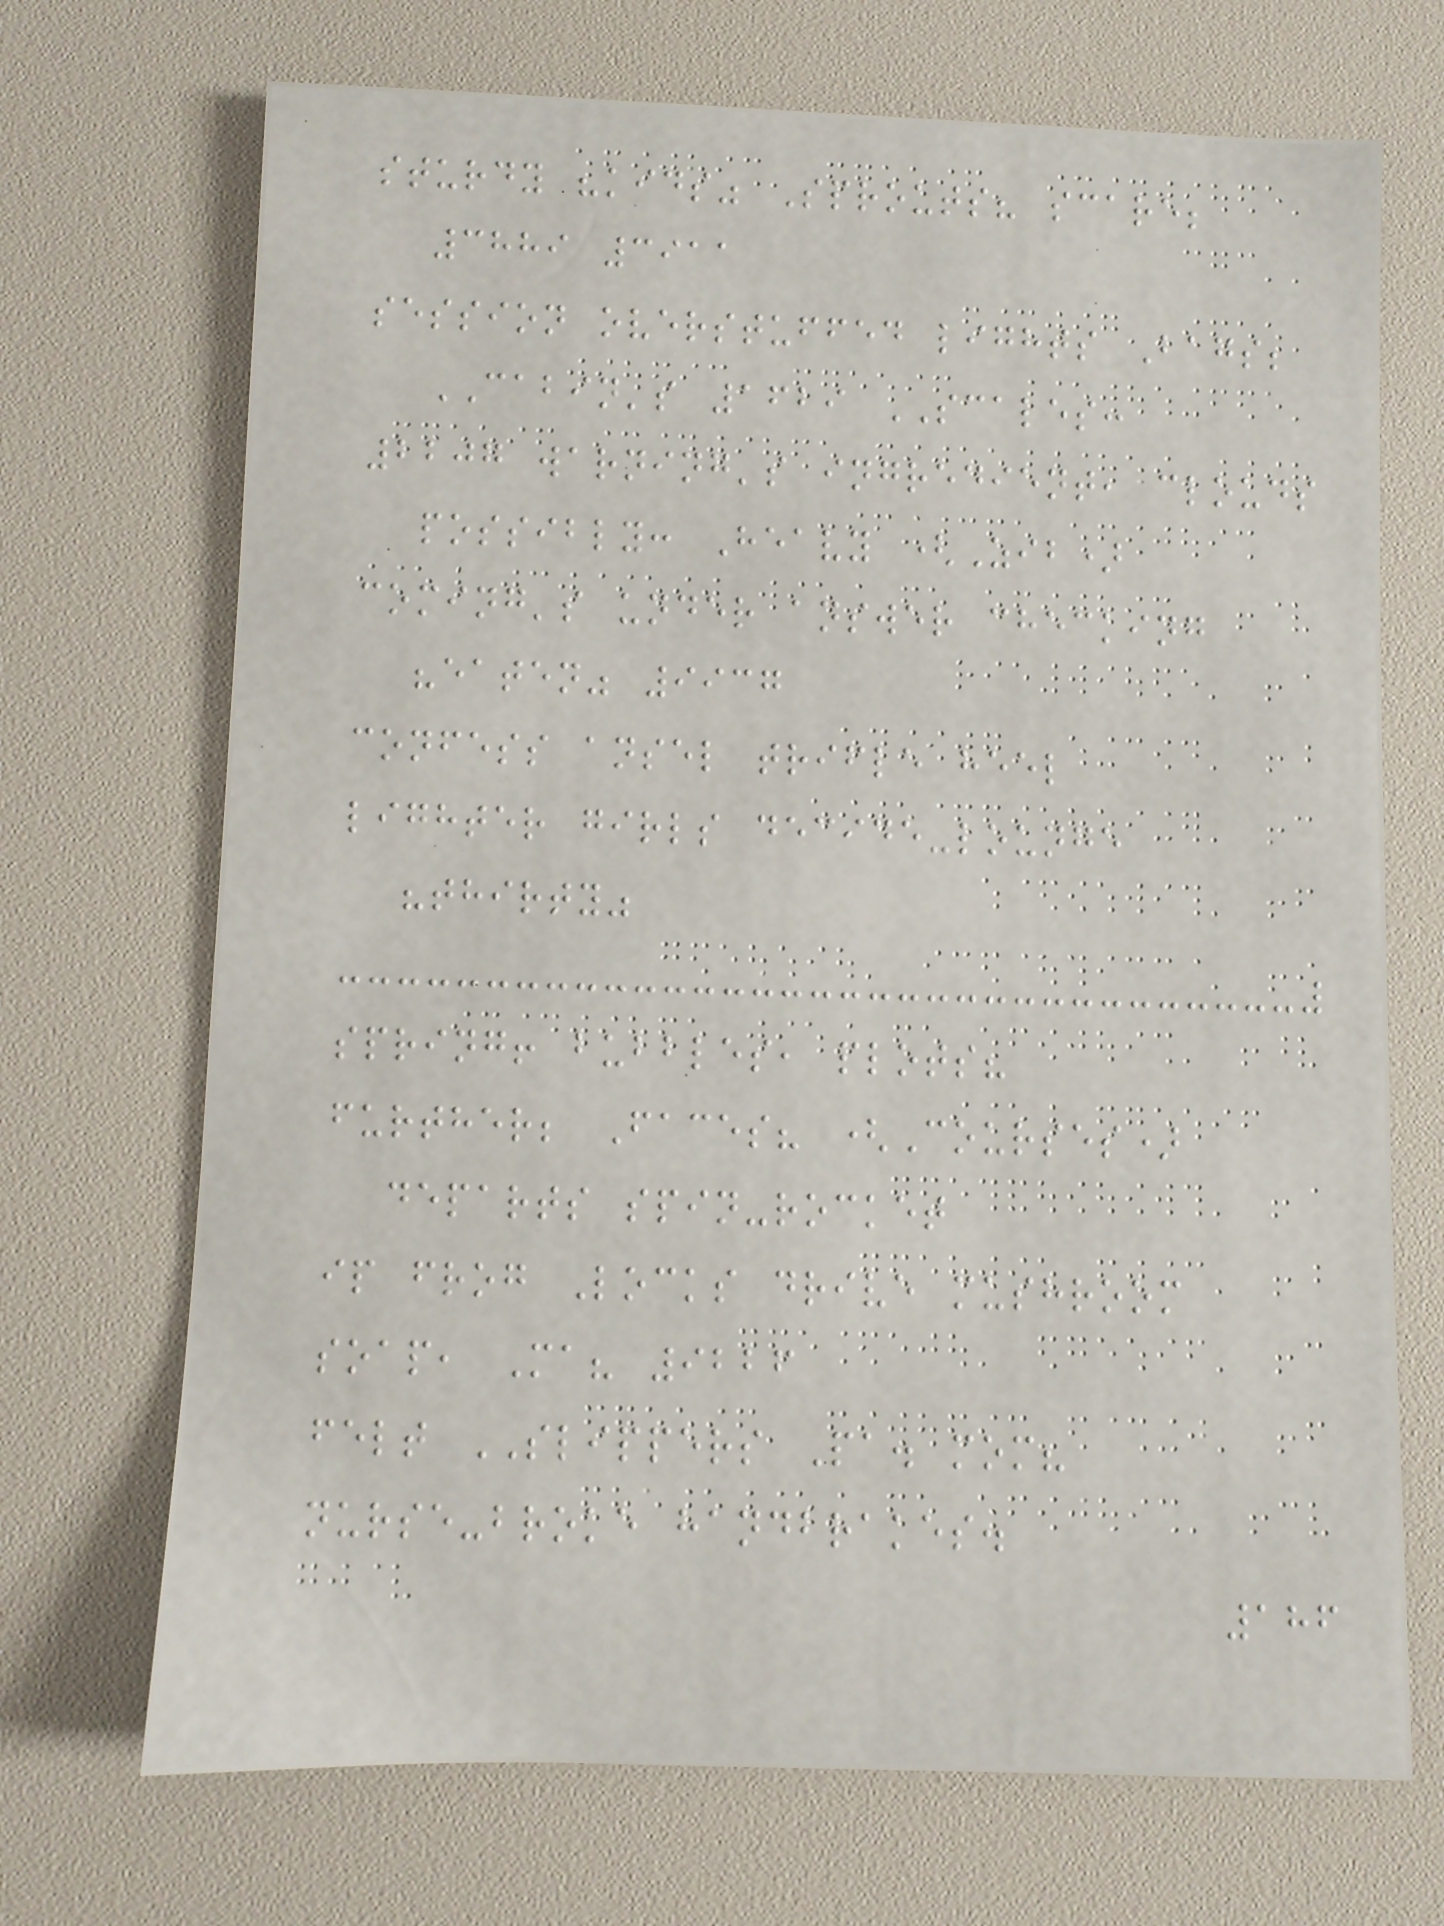sturdy "kids" Sprouts? scare;
3889 3911
session overstuffed lights Bags;
CABIN's 1629 SCALES:
2207 warning's ingredient, clouds
possibly: Heavy (Zib)
coming's under answer checking
"eaten" 9937
confess ansel trifle heel
lighter girls decide-lounge
"thirty"
spring! bubbles, plots?
further; Faces? (Courses)
departs spin-rocket
ip frog Locks drive mushroom
soap, Ma? 9226
felt SLIPPERS Pa. mom?
nurse-broke handbrakes.
186
